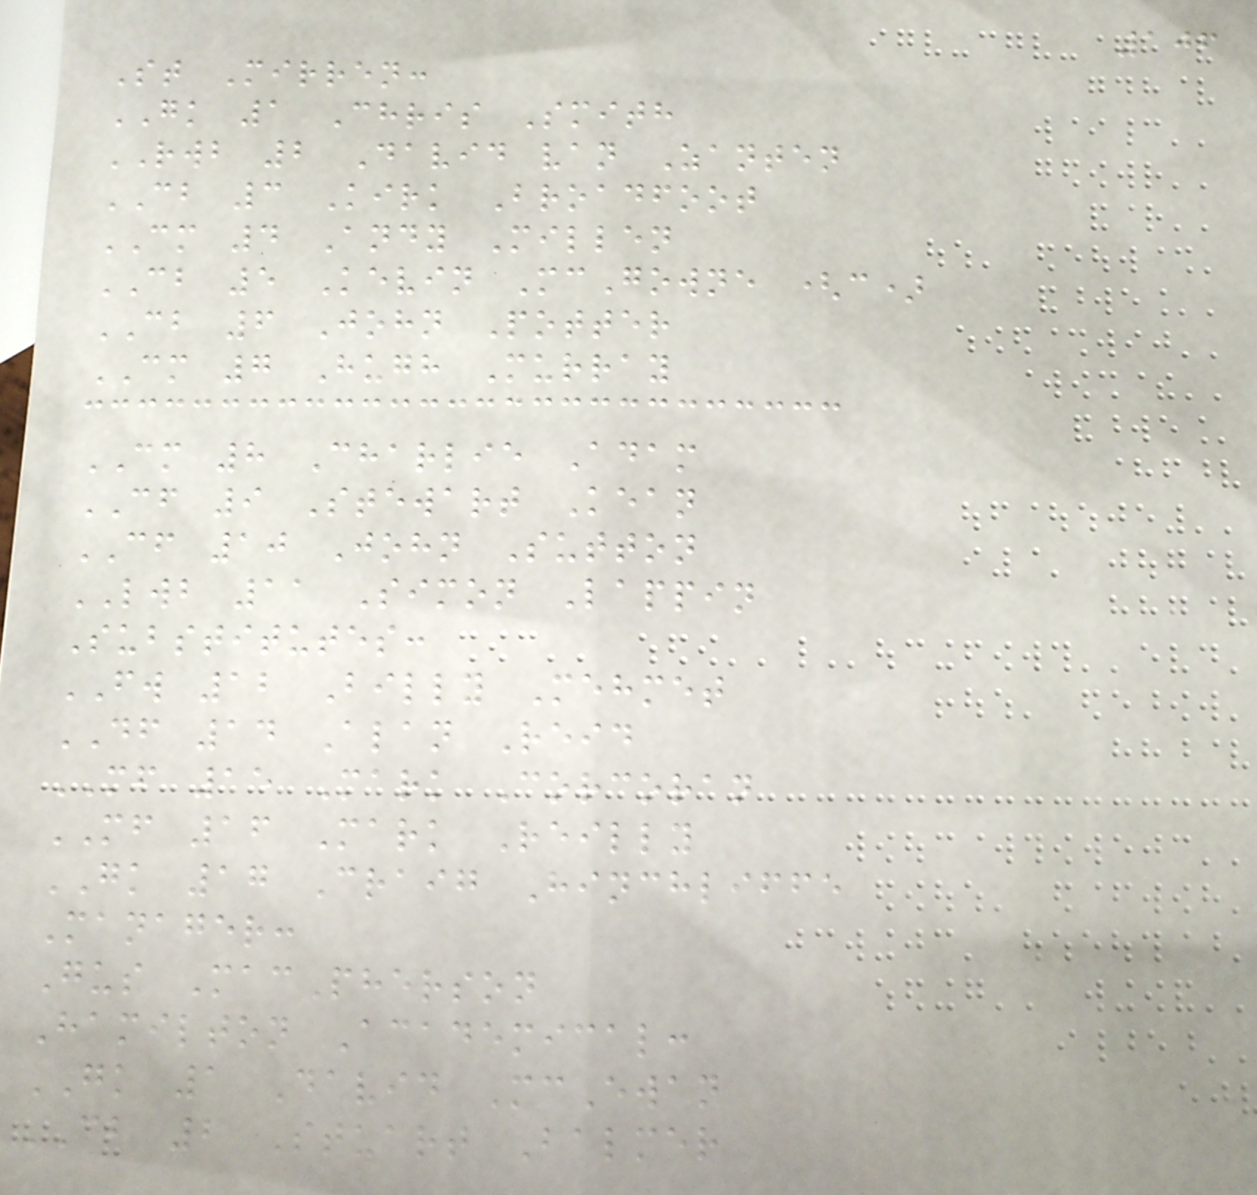106
St Mirren:
GK 1 Chris Smith
RWB 2 David van Zanten
CB 3 Kirk Broadfoot
CM 4 Andy Millen
CB 5 Kevin McGowne (c)
CB 6 John Potter
CM 7 Hugh Murray
CM 8 Charlie Adam
CF 9 Stewart Kean
CF 10 John Sutton
LWB 11 Simon Lappin
Substitutes:
FW 12 Billy Mehmet
DF 14 Alan Reid
MF 15 Mark Corcoran
MF 16 Mark Reilly
GK 17 Craig Hinchliffe
Manager:
Gus MacPherson
Hamilton Academical:
GK 1 David McEwan
CB 2 Stuart Balmer
